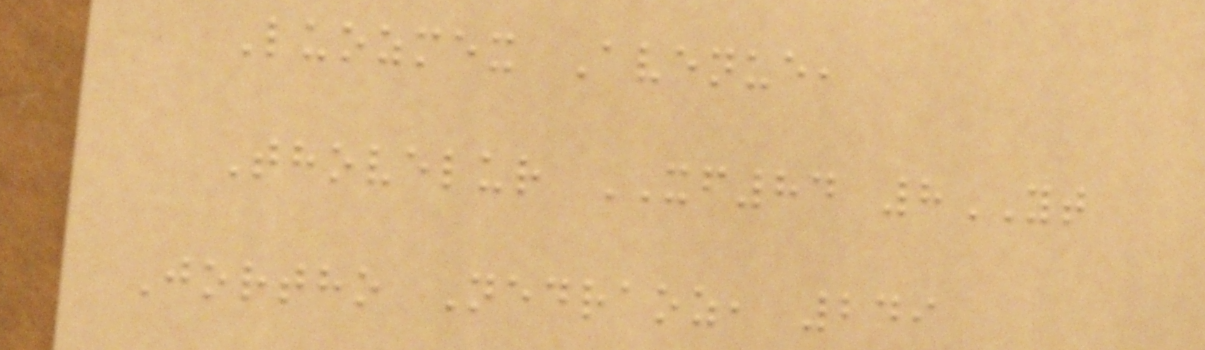Luozmex Avenue,
Thovelur XF84 8YT
Jortho Nedraoz, 249
